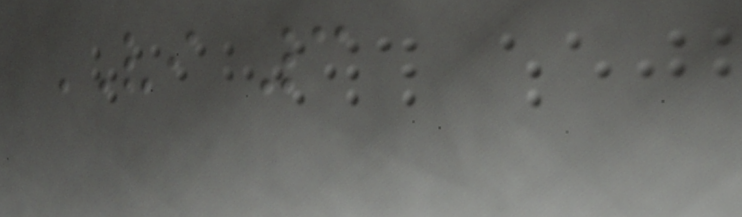VI 3
